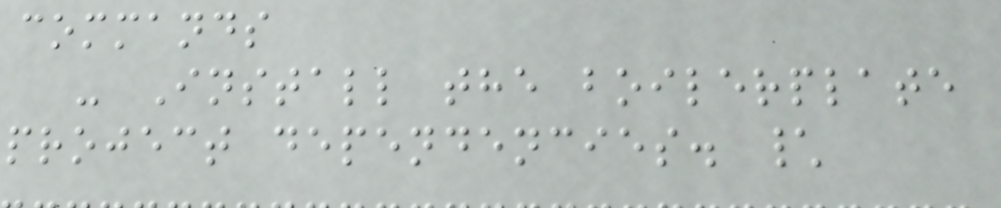commands
- Install the boilerplate
project dependencies. \
